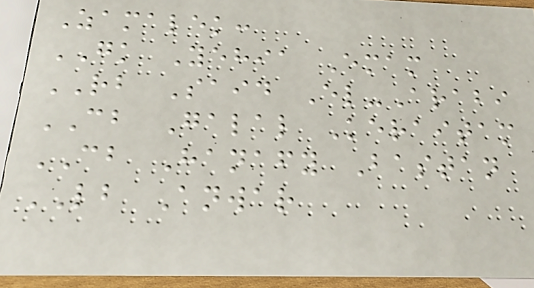Zamalek:
GK Yehia Emam
RB Said El-Arabi
CB Galal Keraitam
CB Hanafy Bastan
LB Anwar
